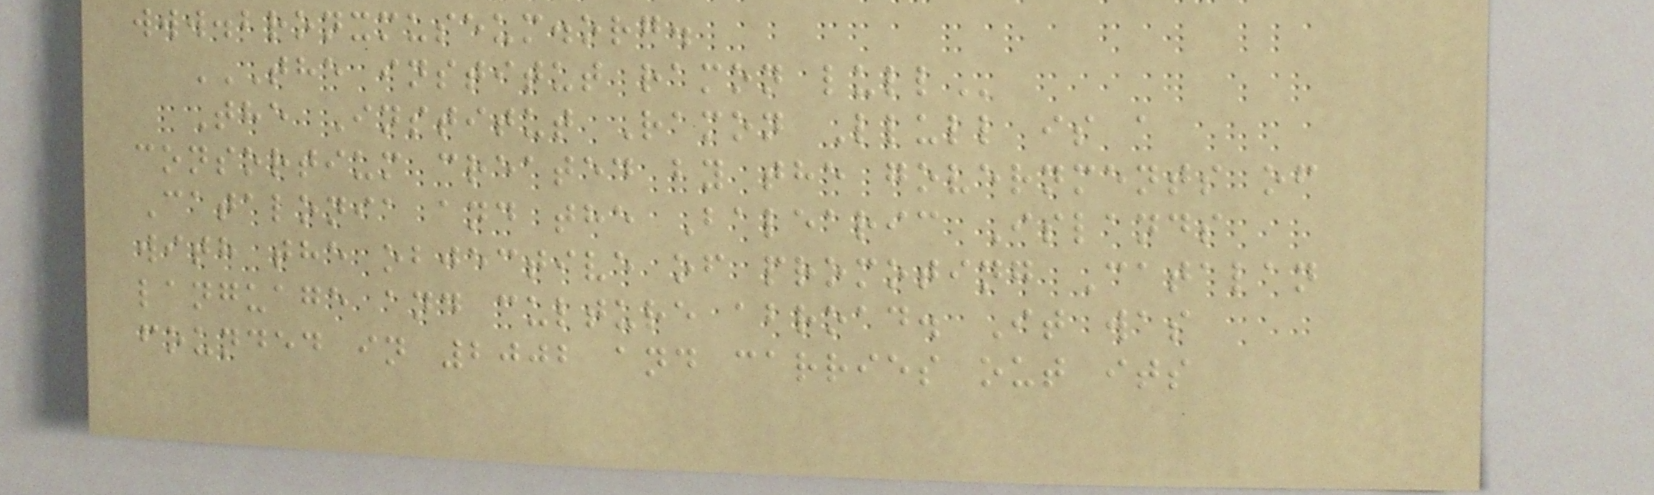www.bronxmuseum.org.
THE INSTITUT RAMON LULL
The Institut Ramon Llull is a
consortium created by the governments of
Catalonia and the Balearic Islands
with the objective of promoting Catalan
language and culture abroad. It was
founded in 2002 and carries out its
